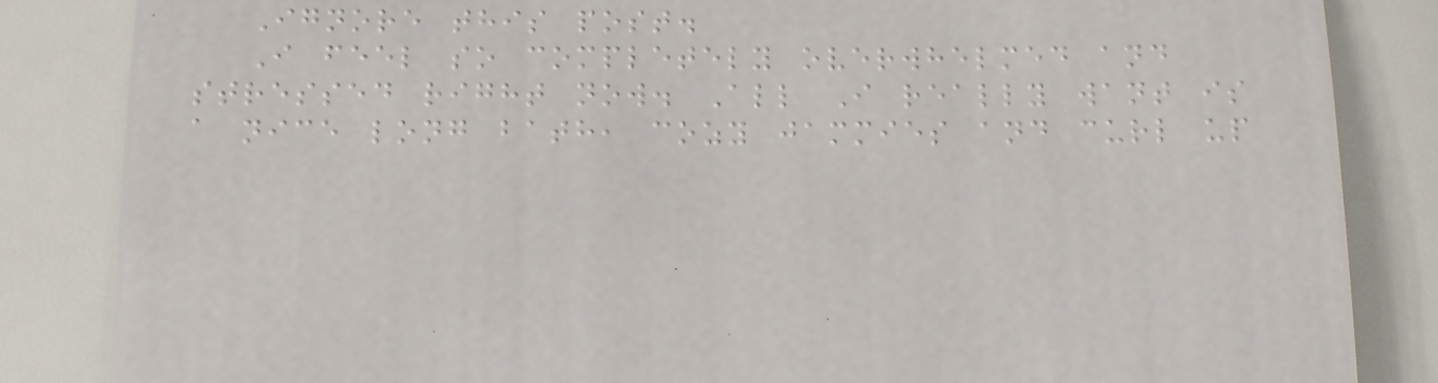Ignore this post.
I feel so completely overwhelmed and
stressed right now. All I really want is
a nice long bath, cozy jammies and curl up
